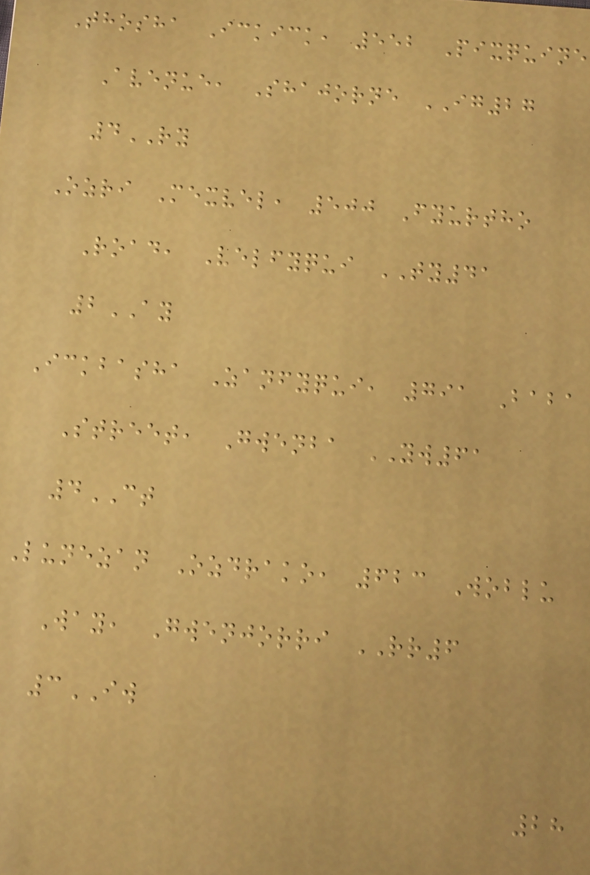Thosha Ickick, 552 Pixquine
Avenue, Shajorne IG27
4RY
Ozri Mexvel, 500 Fyurtho
Road, Velfyqui TY41
2AY
Ickbasha Zanfyqui, 791 Baba
Street, Gwenba YW61
4CT
Lunezan Ozdrako, 623 Woblu
Way, Gwenjorri RR6
3IW
28
